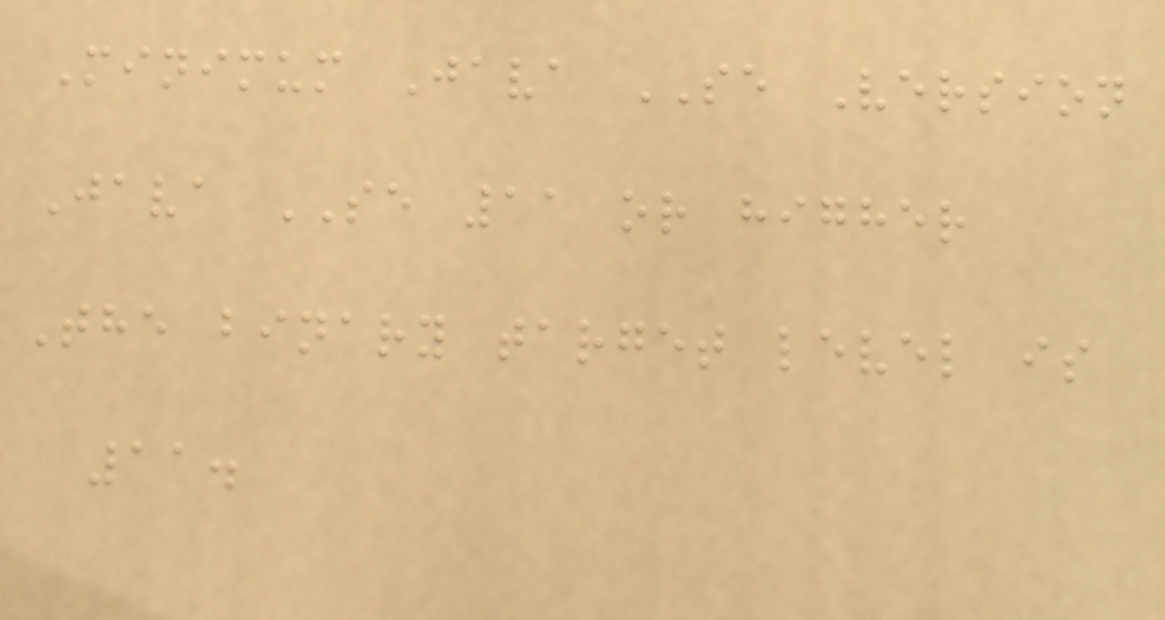Minimum Java SE Version
Java SE 11 or higher
The binary target level is
11.
